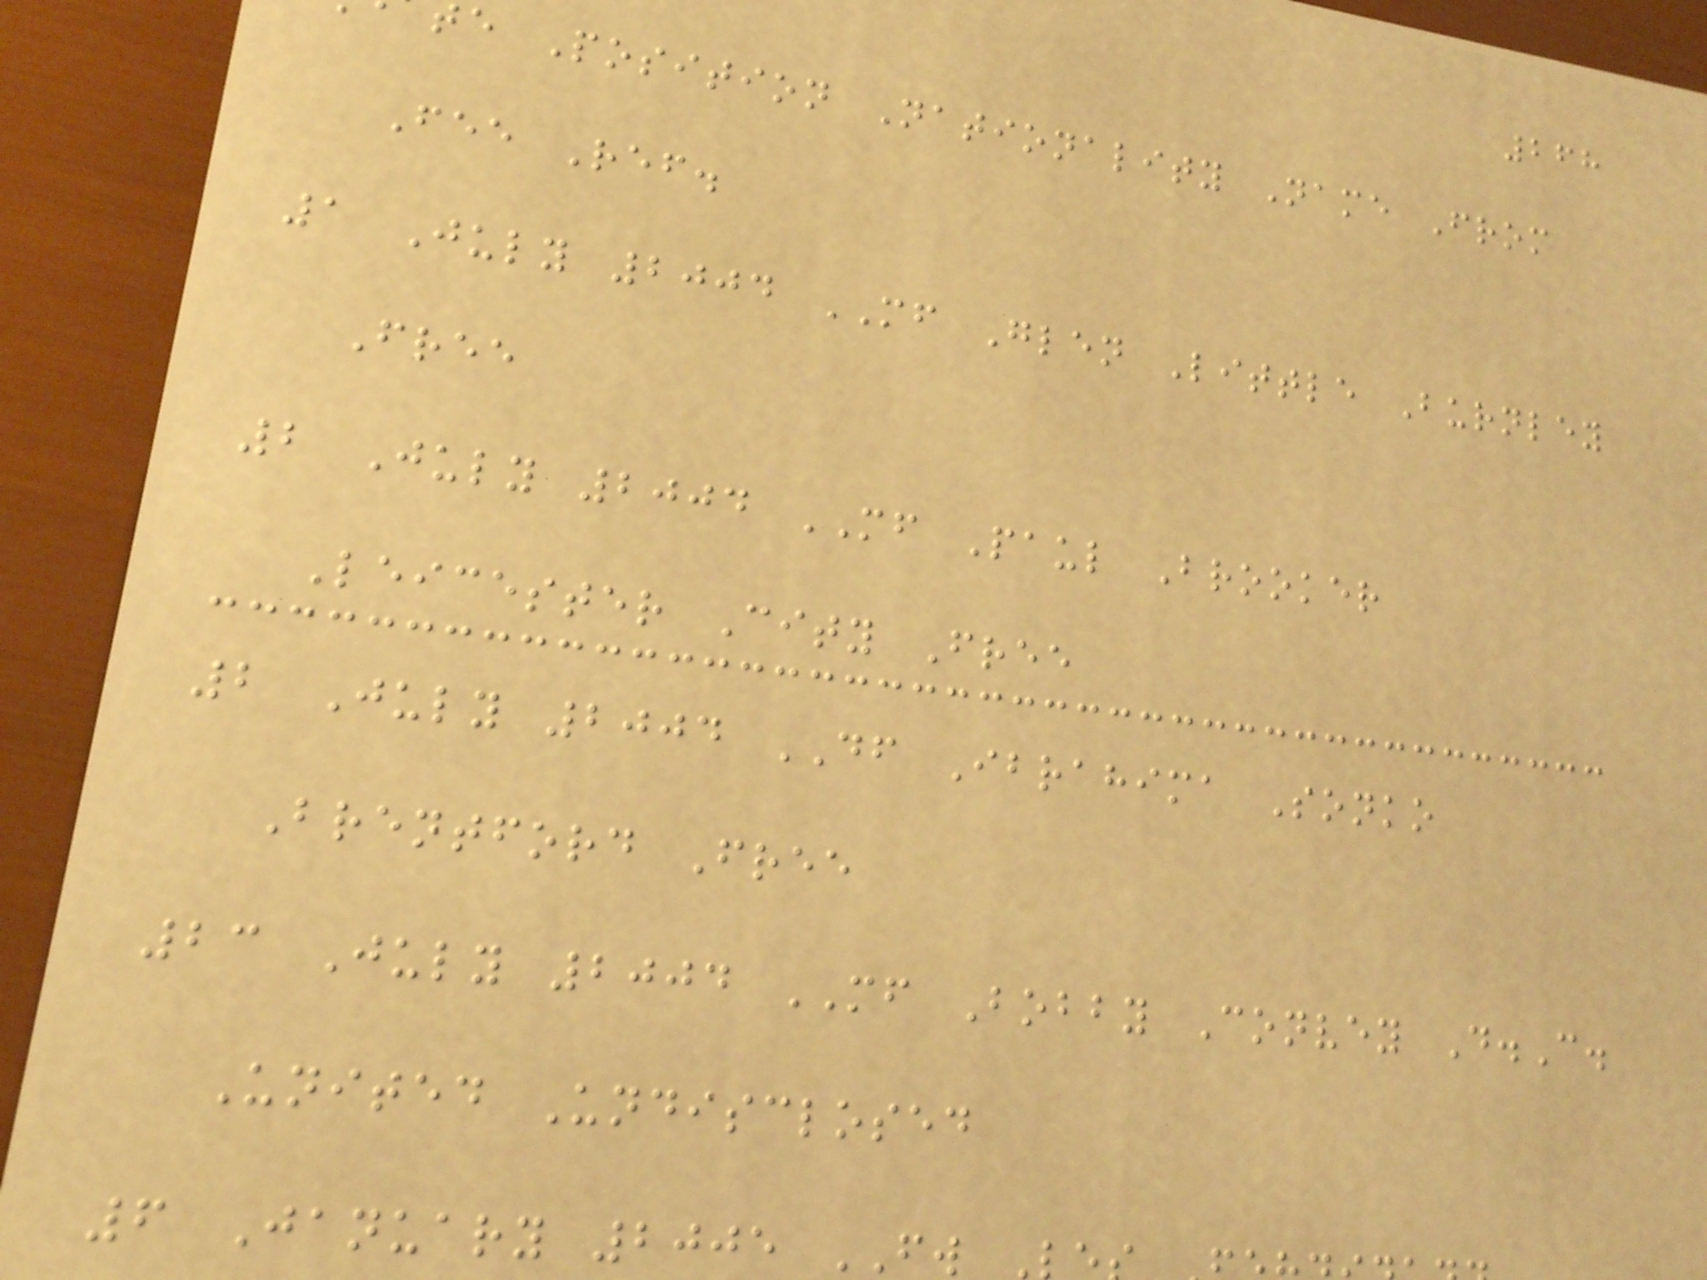268
e Position Nationality Name From
Fee Ref.
1 July 2004 MF Glen Little Burnley
Free
2 July 2004 MF Paul Brooker
Leicester City Free
2 July 2004 DF Ibrahima Sonko
Brentford Free
23 July 2004 MF Bobby Convey D.C.
United Undisclosed
6 January 2005 FW
